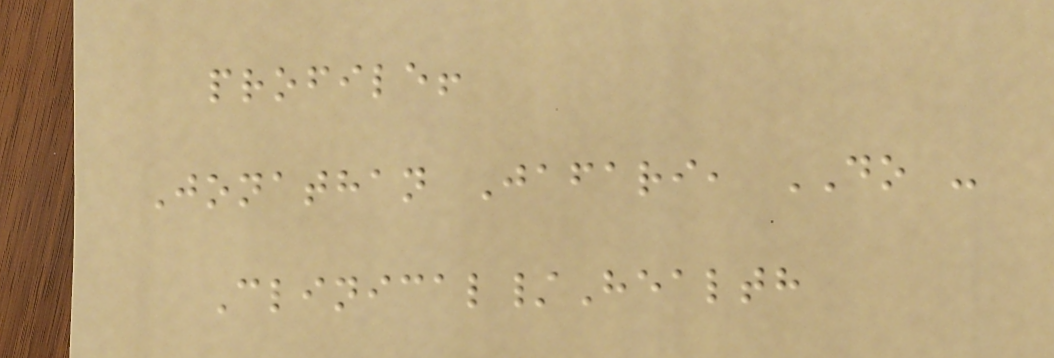profile!
Jonathan Jafari, DO -
Clinical/Health
